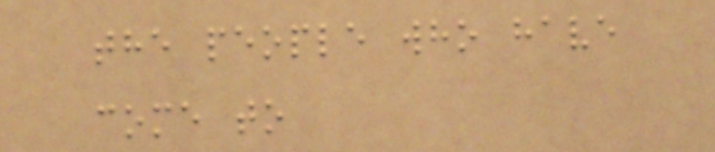the people who have
come to
